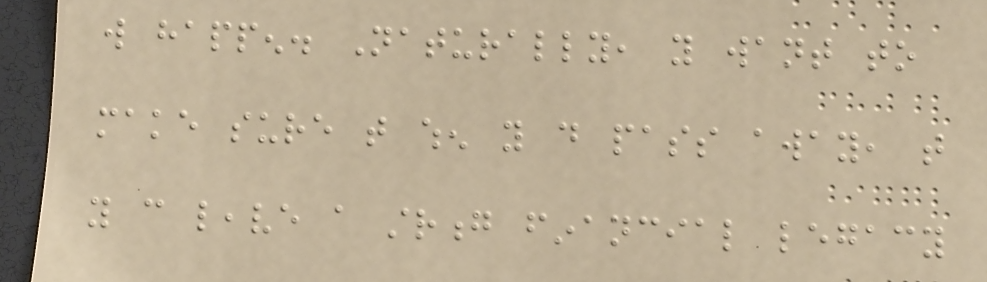will happen. Naturally, you want to
make sure that when you do pass away, that
you can leave a strong financial legacy
